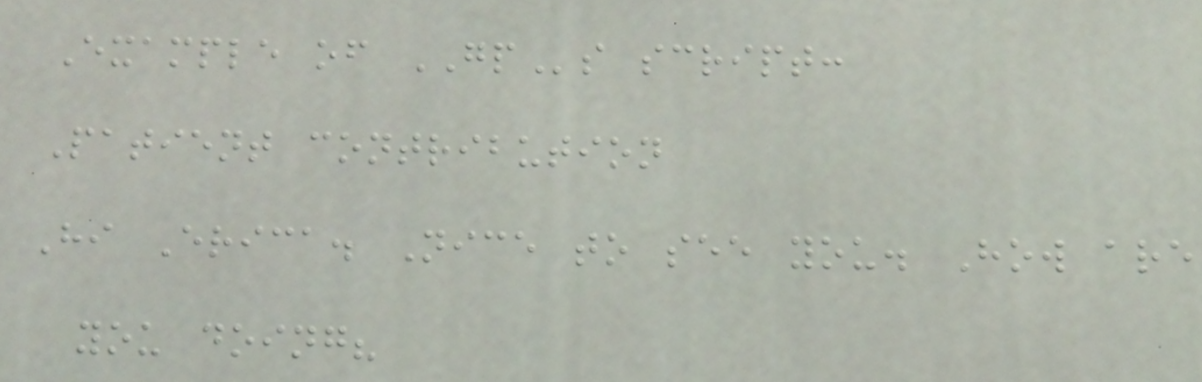Example of GPs script:
Patient contribution
Hi Erica. Nice to see you. How are
you doing?
